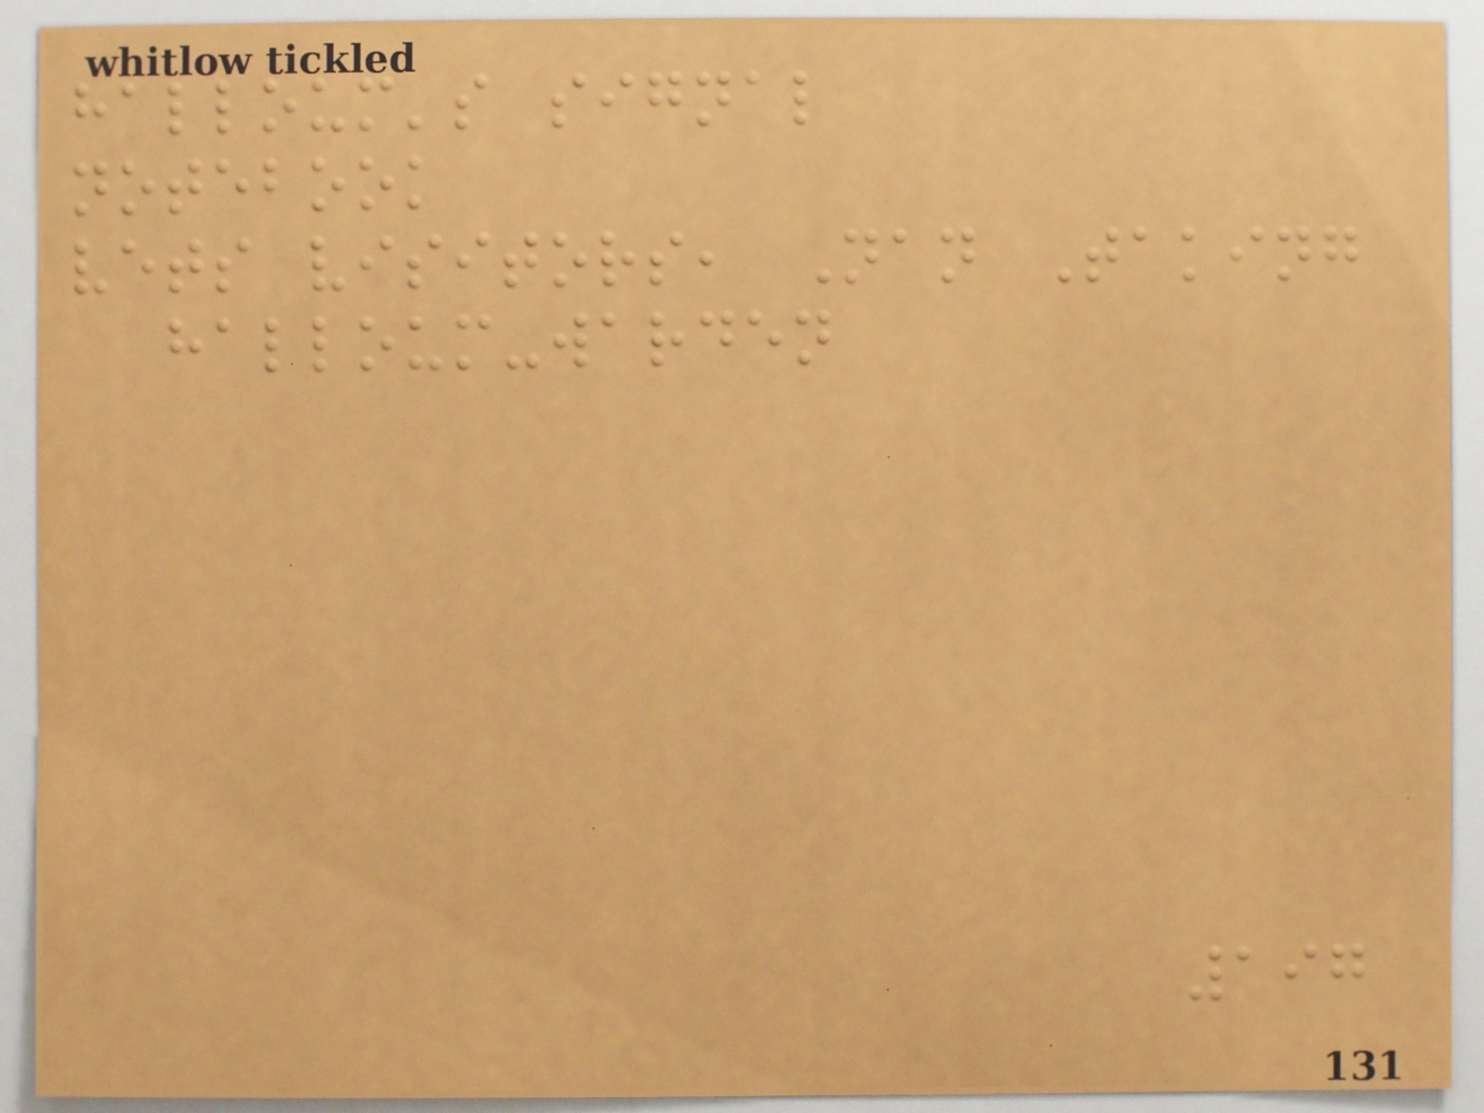halloum's signal
notebook
vets visitors, Nan Taking
halloum-warden
197
